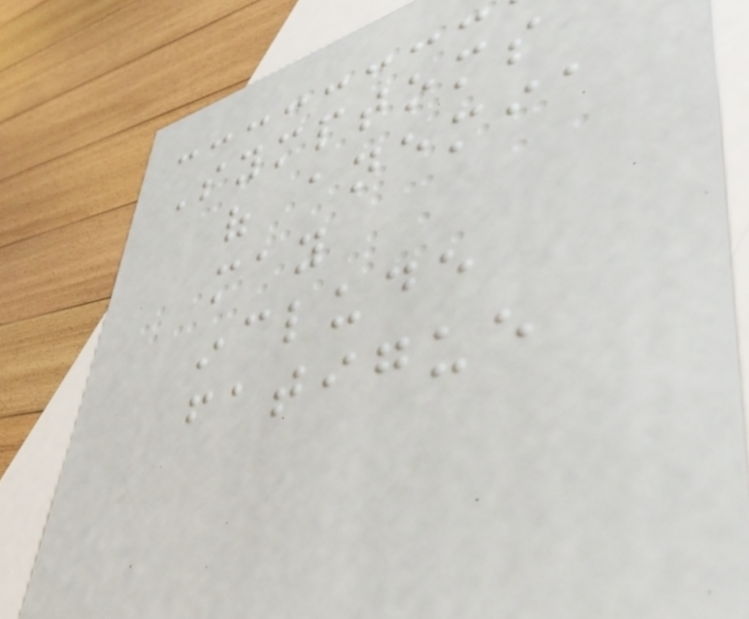Symptoms
of anemia
may
include
fatigue
